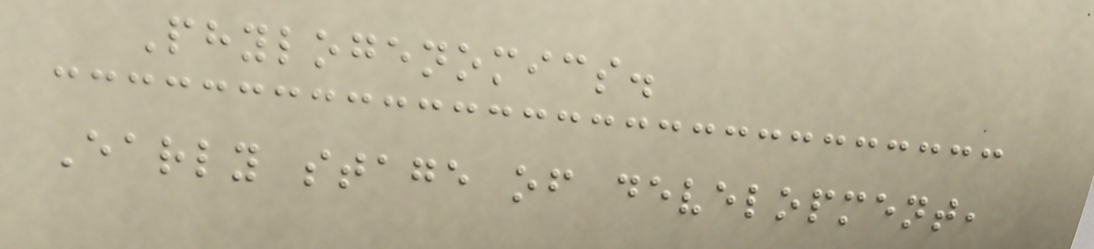Phylogenomics.
Early stage of development,
